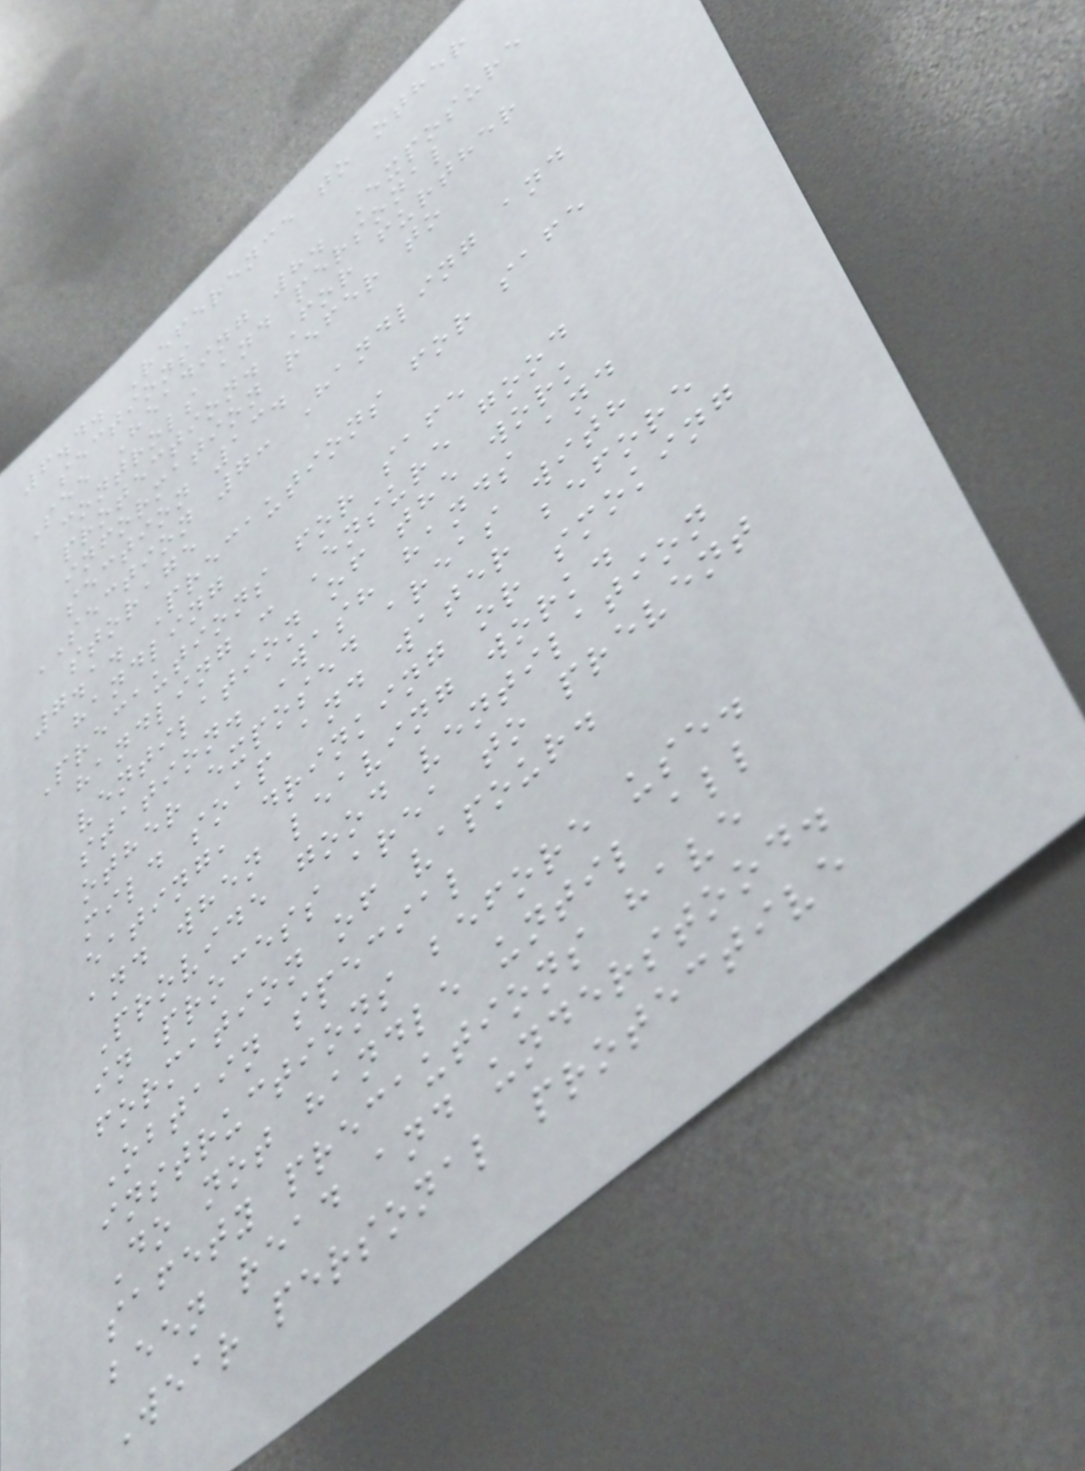6.4. Reference to other
sections
See Heading 8. Exposure
controls and personal
protection. For further
information refer to
section 13.
SECTION 7: Handling and
storage
7.1. Precautions for safe
handling
Precautions for safe
handling : Ensure good
ventilation of the work
station. Wash hands and
other exposed areas with
mild soap and water before
eating, drinking or smoking
and when leaving work.
Provide good ventilation
in process area to prevent
formation of vapour.
Obtain special
instructions before use.
Do not handle until all
safety precautions have
been read and understood.
Wear personal protective
